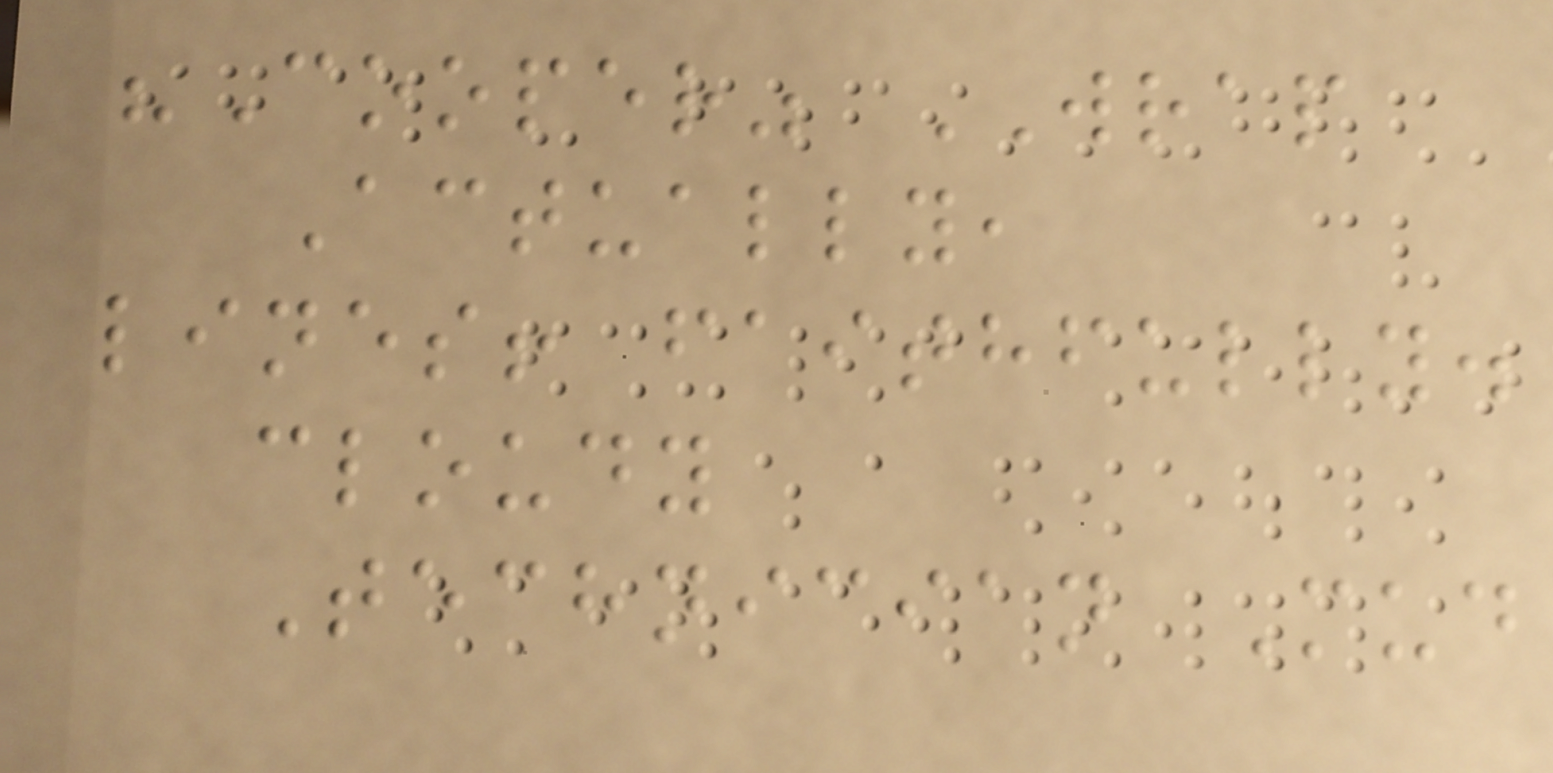"Cooper" WRAP
Actually,
lines! faithfully.
cloudy
Technician Mud
